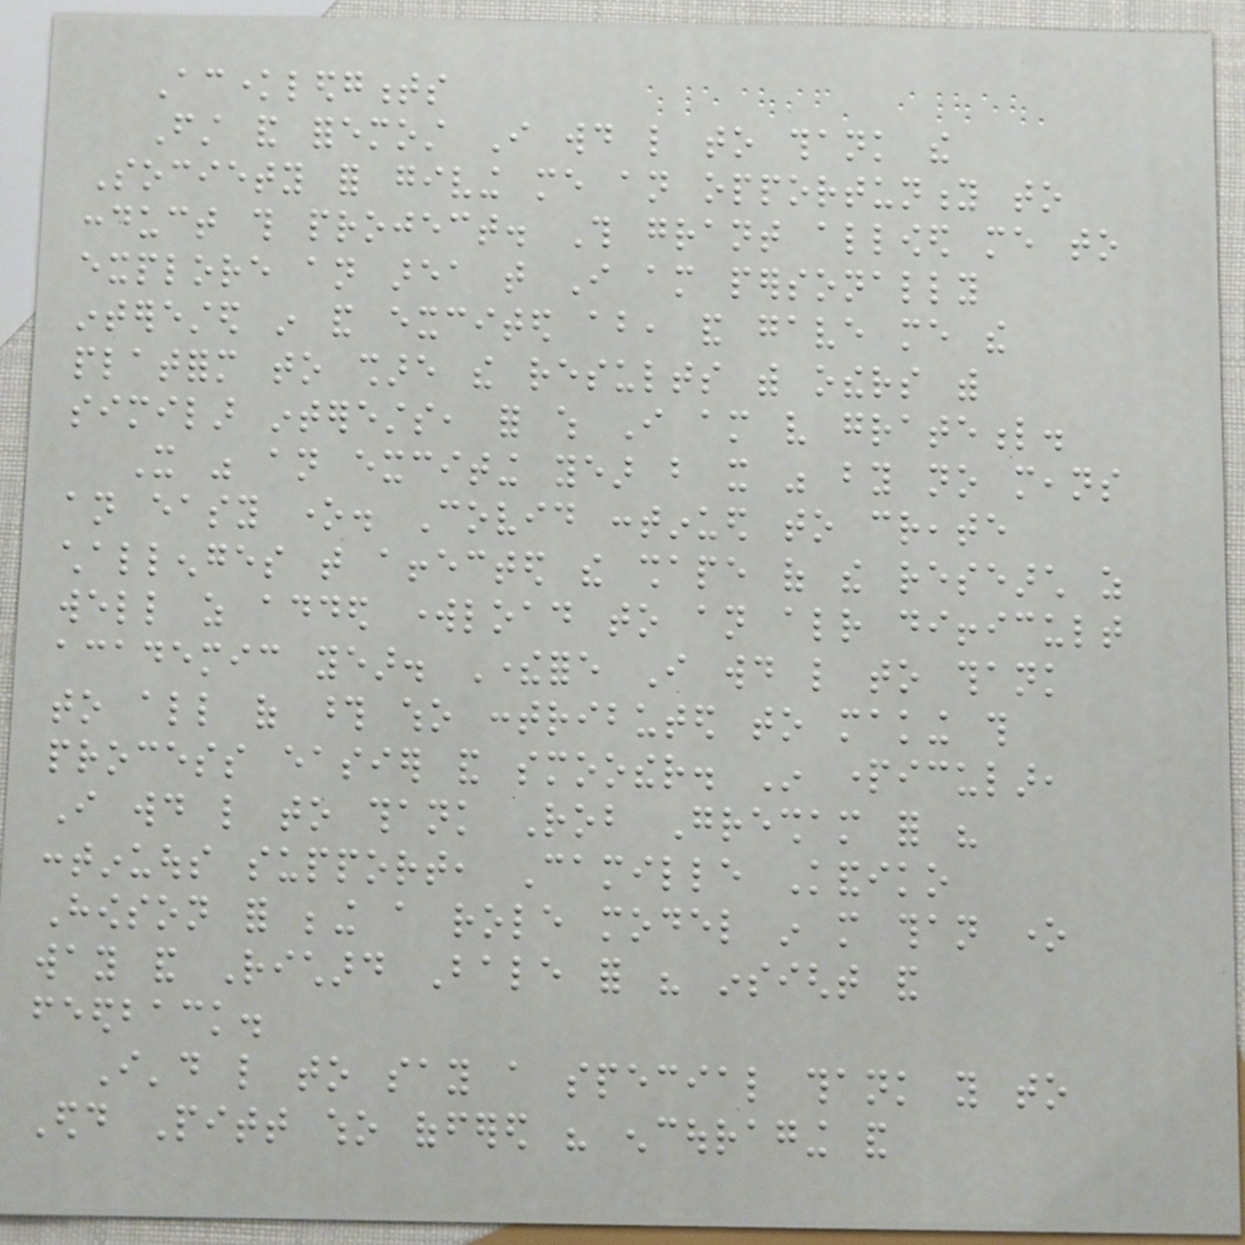Acknowledgments
First and foremost I would like to thank the
Society for giving me an opportunity to
conduct this project. This grant allowed me to
explore an area that I am personally
interested in and excited about, and gave me the
platform to share the results with others with
similar interests, for which I am very grateful.
It was an exciting year but it was by no means
an easy one. Covid continued to create
challenges that affected the shape of the research as
well as added workload to an already difficult
academic year. Therefore I would like to thank
to all of those who contributed to making this
process easier and smoother. In particular,
I would like to thank Rob Gresham for his
continuous support, Camille Kandiko
Howson for being a role model in more than one
way and Richard Bale for his insight and
feedback.
I'd like to say a special thank you to
Edd Pitt who offered his encouraging and
